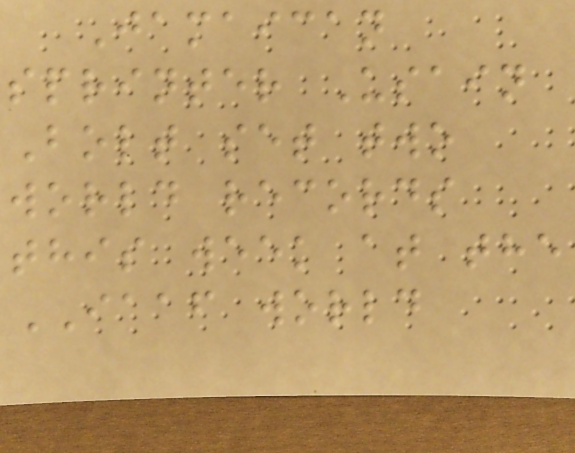Jamaican
sprinter Usain
Bolt set two
world records
this week at the
IAAF world
